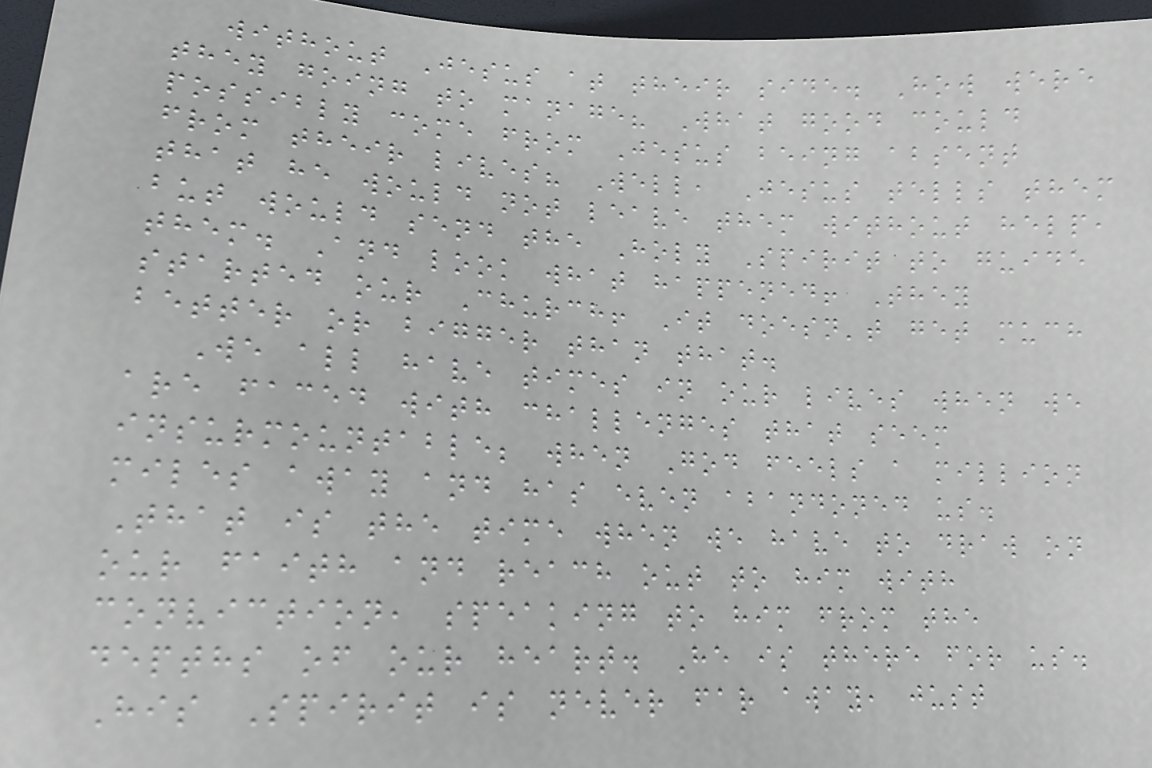without Jesus at their side. How were
they going to manage? What good could
possibly come from Jesus being absent
from their lives? Well, Jesus tells them
that he would not leave them without help,
but would send the Holy Spirit to guide
them. And look what happened! They
started our Church! It doesn't get much
better or bigger than that.
We all have times in our lives when we
are faced with challenges that seem
insurmountable; when God feels a million
miles away and has even abandoned us.
That is the time when we have to draw on
our faith and reach out to him with
conviction, speaking to him from the
depths of our heart. He is there for us.
His Spirit is never far away, just
